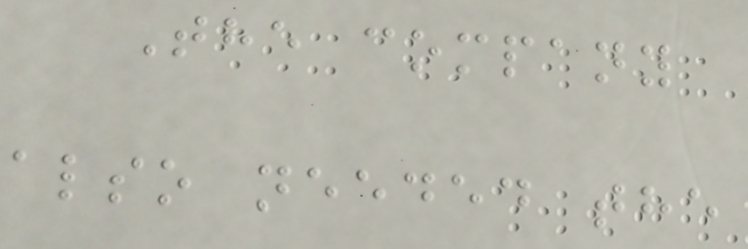The company
also needed the
